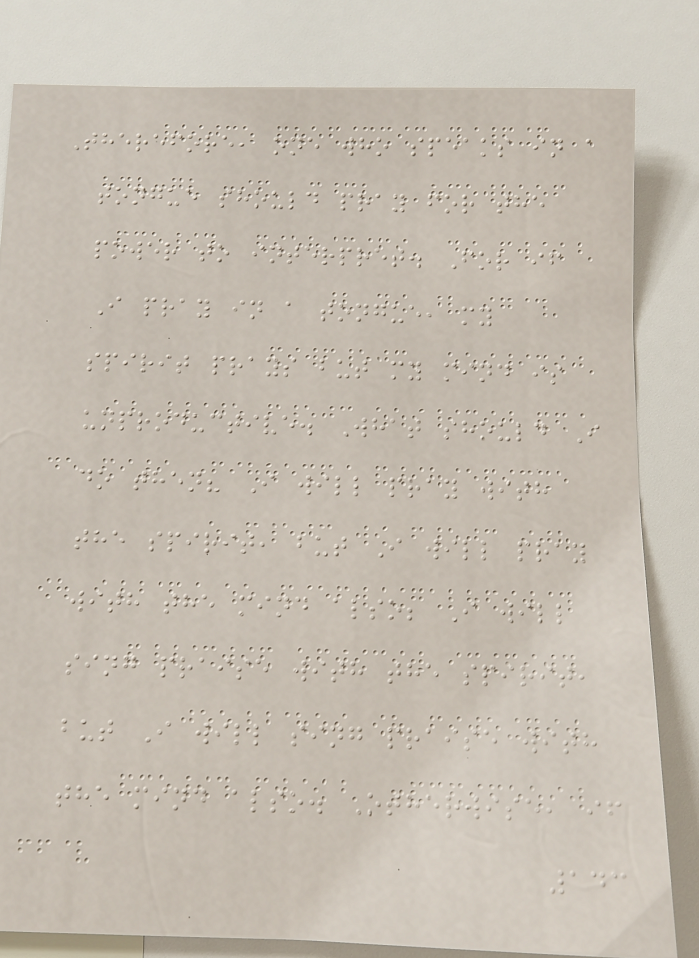Therefore, one who speaks in a
tongue should pray for the
power to interpret. For if
I pray in a tongue, my
spirit prays but my mind is
unproductive. What should I
do then? I will pray with
the spirit, but I will pray
with the mind also; I will
sing praise with the spirit,
but I will sing praise with
the mind also. Otherwise, if
143
